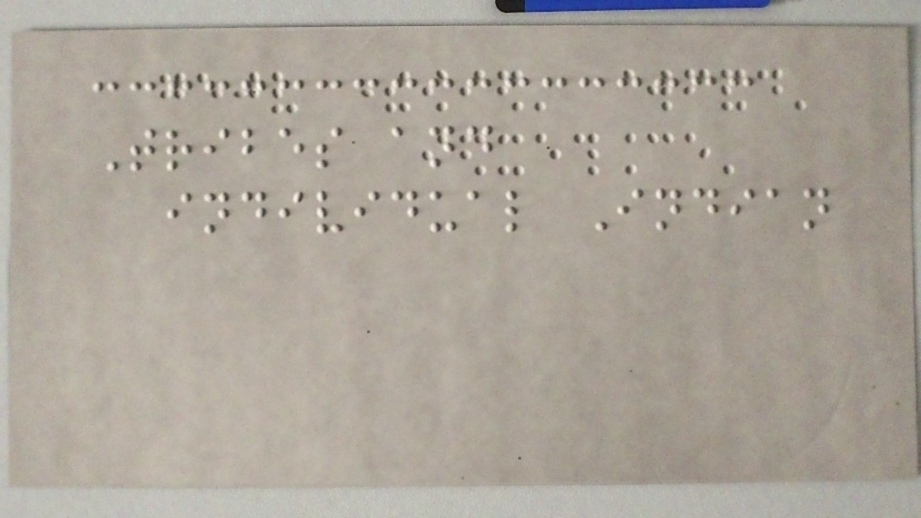Tribes and
individual Indian
